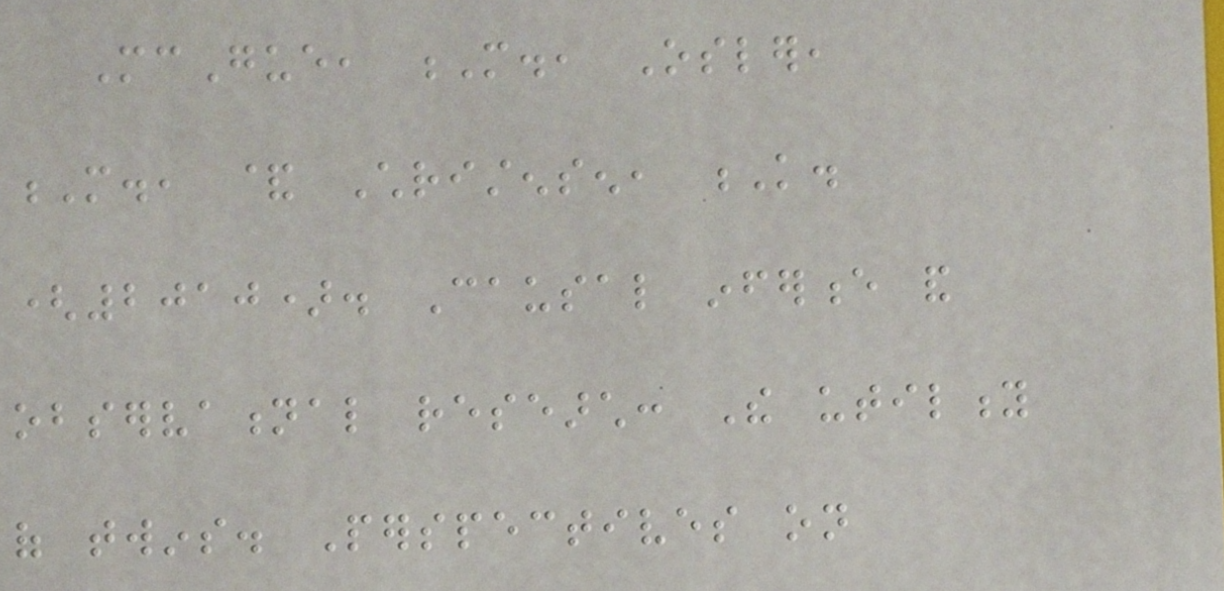McGue, M., Osler,
M., & Christensen, K.
(2010). Causal inference and
observational research: The utility
of twins. Perspectives on
